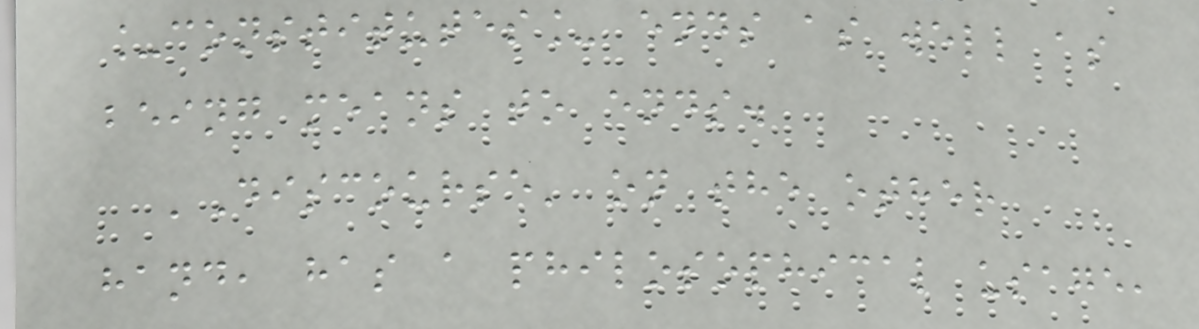_constitutes_ ends as well as
being means to ends.
'Discourse' on the other
hand, has a philosophical usage,
